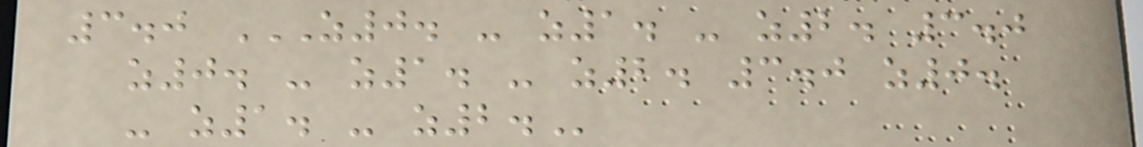3.0 Z0. - Z1. - Z2. 3.0
Z0. - Z1. - Z2. 3.0 Z0.
- Z1. - Z2.
